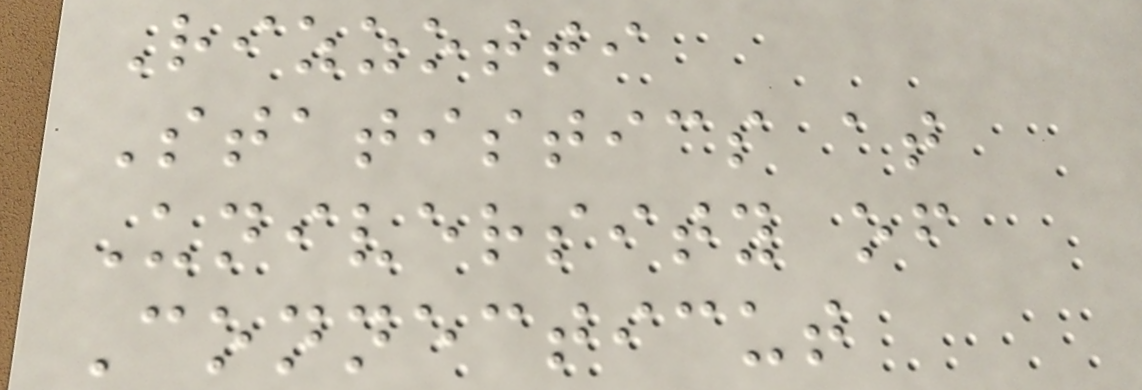Rizzotti
Statistics at
University of
Connecticut
